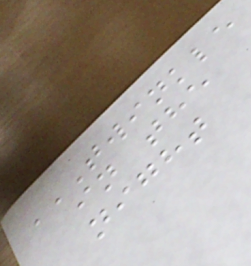TWINKLE
IN THE
NIGHT
